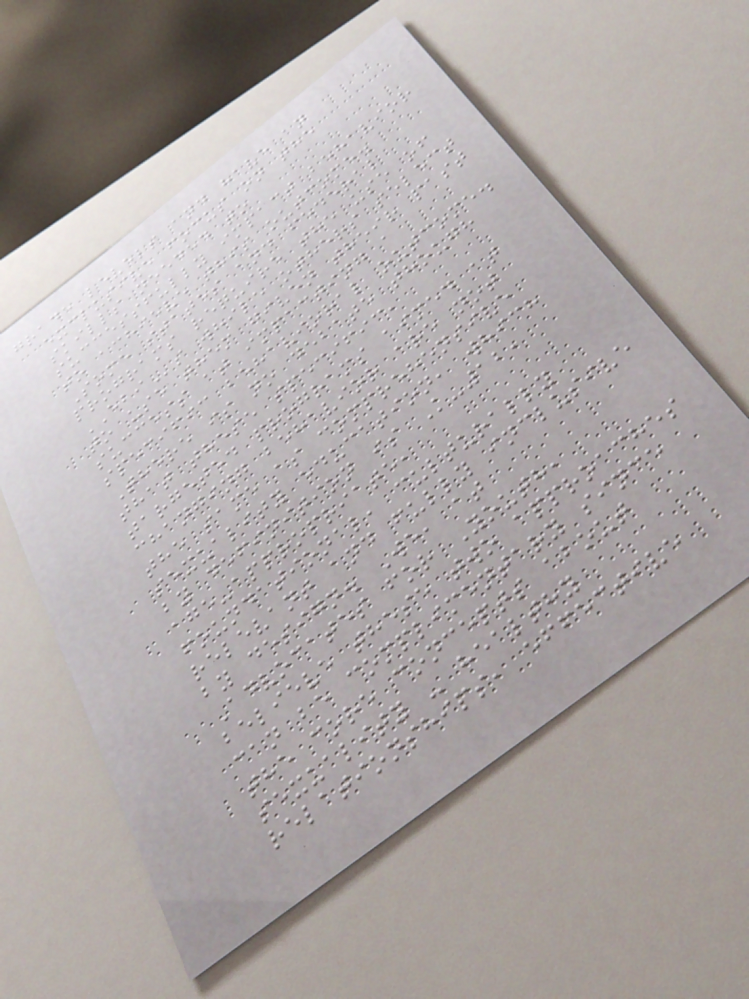grade levels and have an
exclusive focus on the
skills needed to
successfully impact behavior
to achieve this outcome.
Some states and federal
programs require the use of
EBIs while others select
to use them given their past
success at impacting a
specific behavioral outcome.
There is no debate though
that these specific,
targeted programs aimed at
changing behavior are not
the same as comprehensive
sexuality education, which
by definition is K-12,
age-appropriate,
foundational, culturally
relevant and fully inclusive
by design. We, at
Advocates for Youth,
believe these two approaches
can be complimentary since
the core concepts about
sexuality - healthy
relationships, effective
